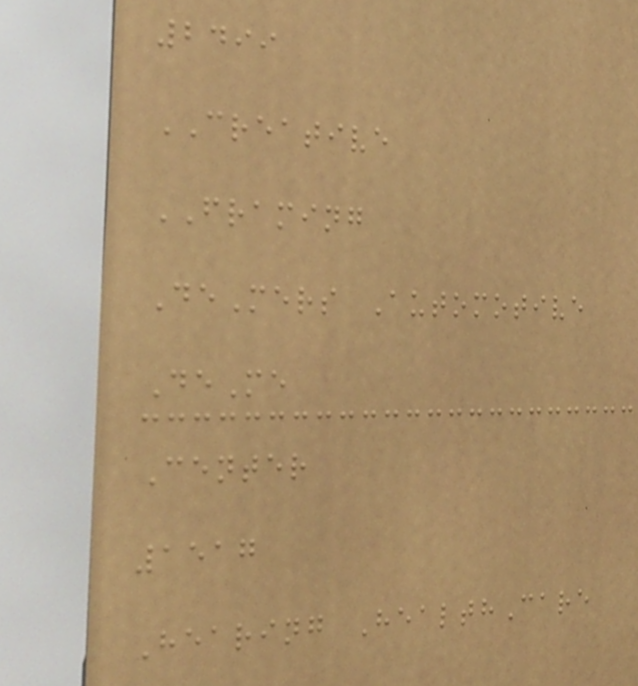2499
CREATIVE
FRAMING
DeMers Automotive
DeMe
Center
1517
Hearing HealthCare
